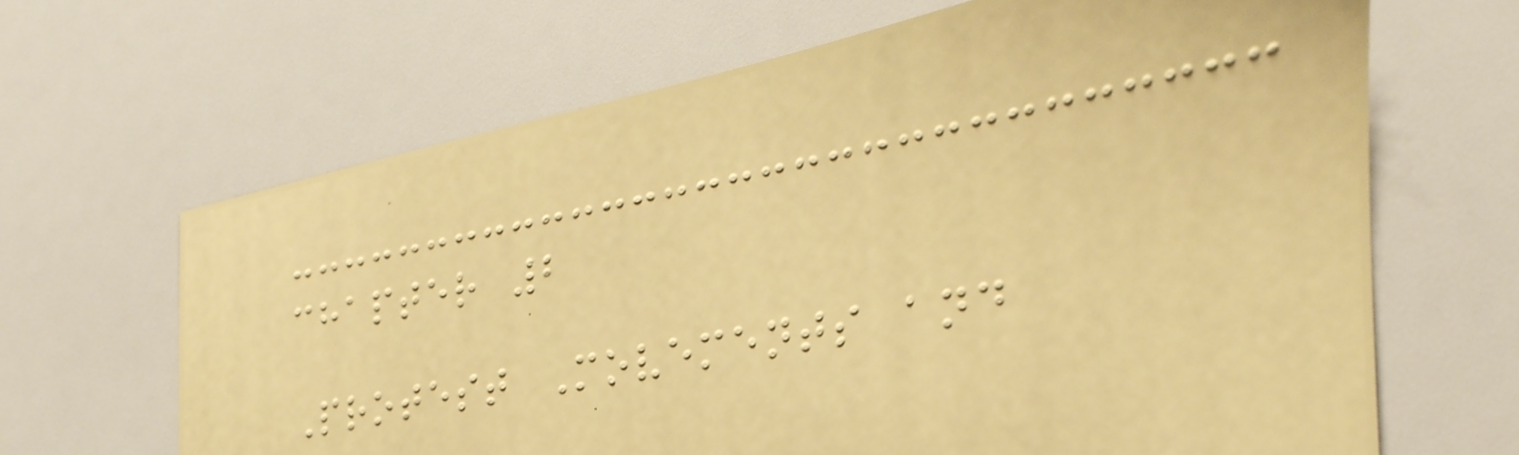chapter 2
Protest Movements and
